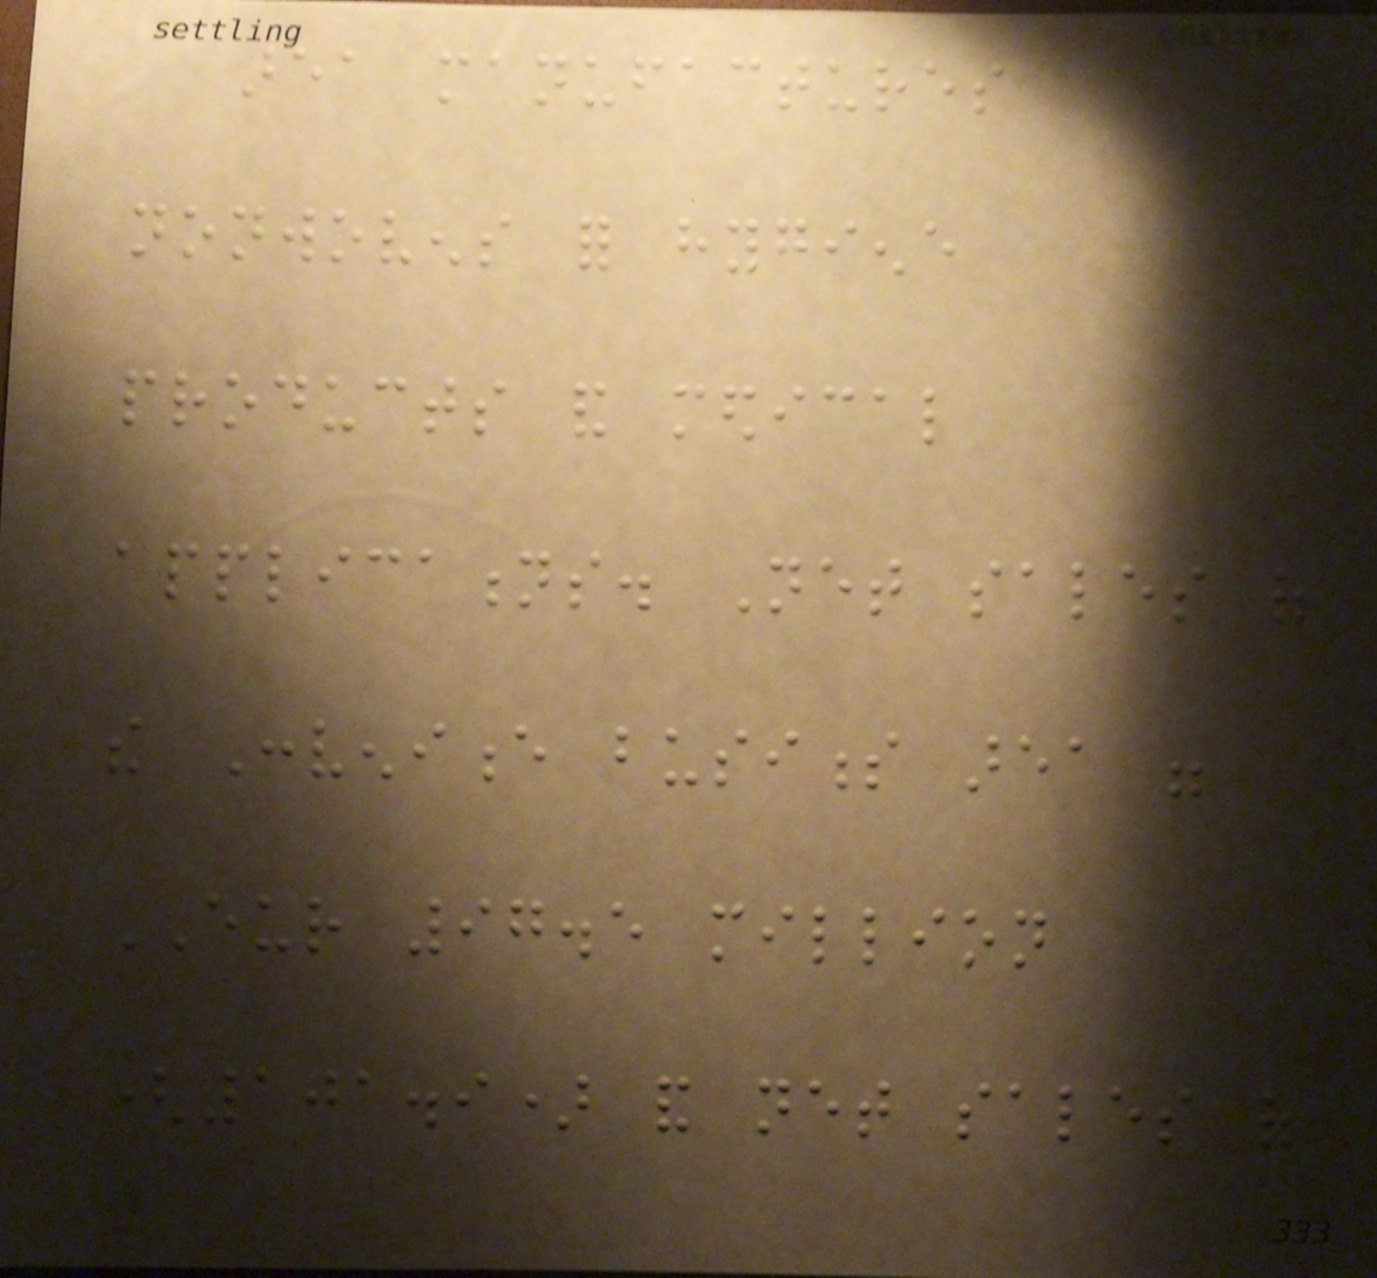area manufactures
nonwovens for hygiene
products and medical
applications. Net sales of
the Convenience business area were
EUR 97.5 million
(101.9) and net sales of
